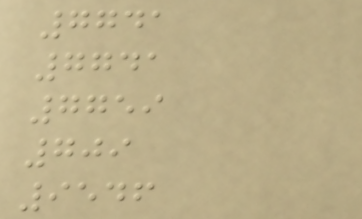7741
7741
7759
709
9546
